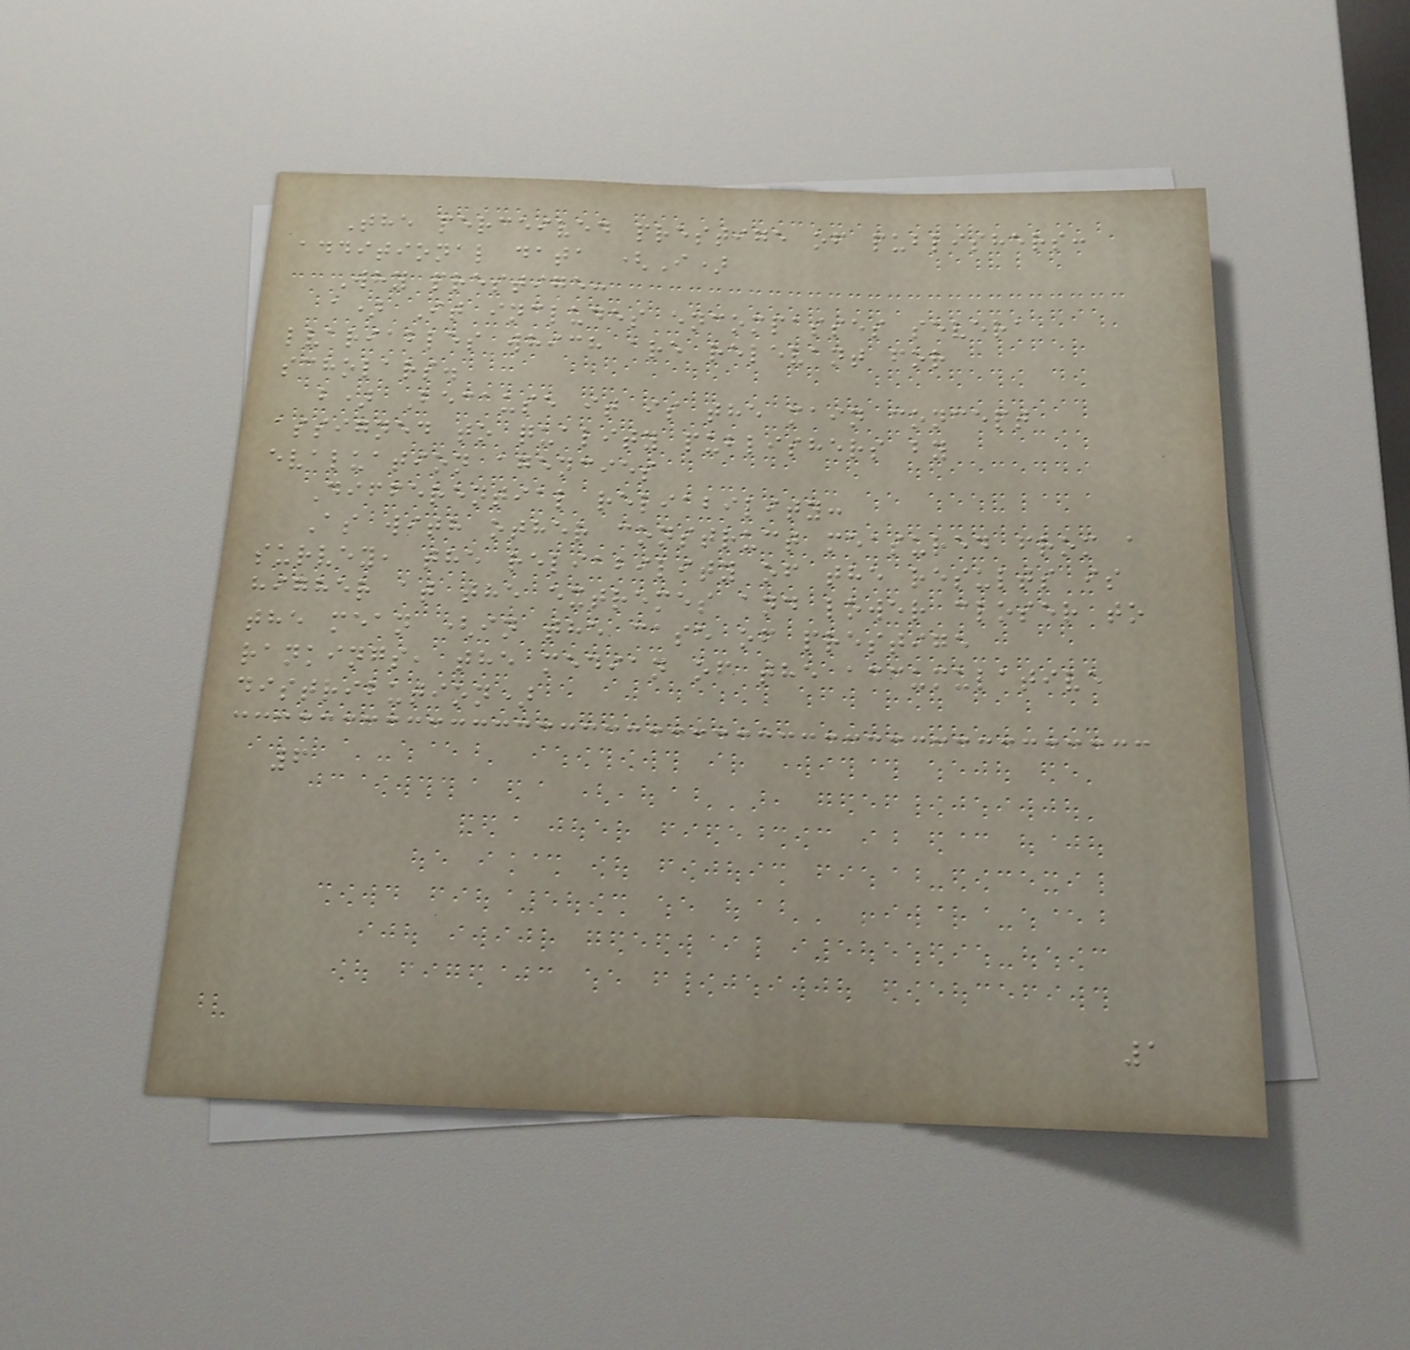The perceived prestige of publishers:
additional data (I)
Why prestige:
a) It includes encompasses severa
lvariables which are relevant for
scholars.
b) Because it is the main concept
assigned to quality publishers by
evaluation agencies
Differential reliability:
As with other construct measured from a
survey, the reliability of the results is
higher at the extremes and lower closer to
the mean (in the case of prestige
rankings, the median of the accumulative
distribution)
6
1
